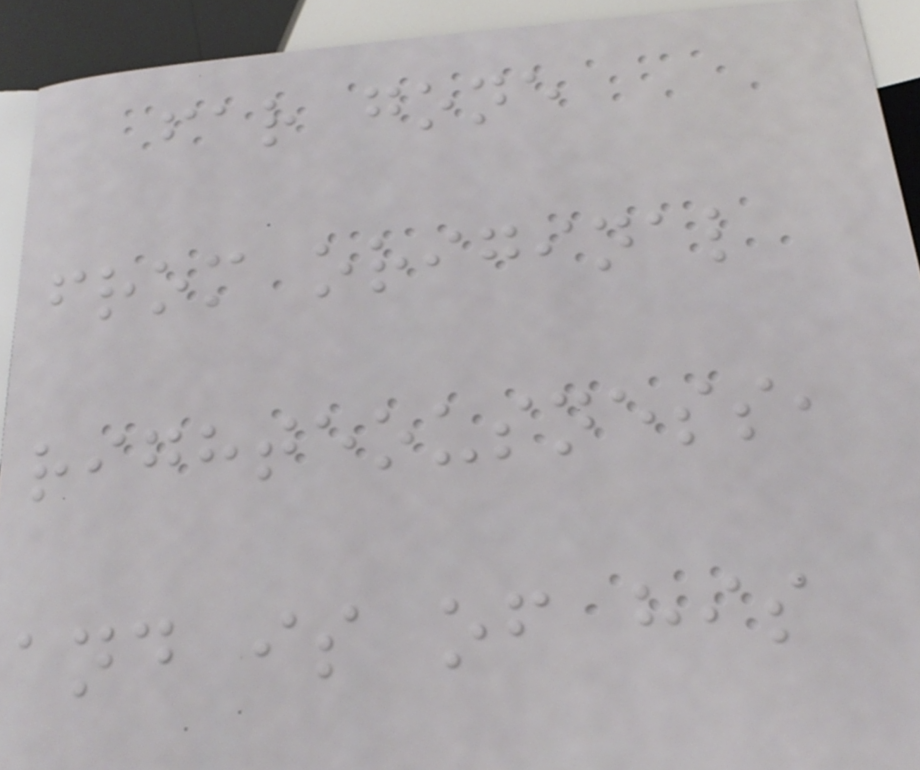far gone
from original
righteousness,
and is of his
